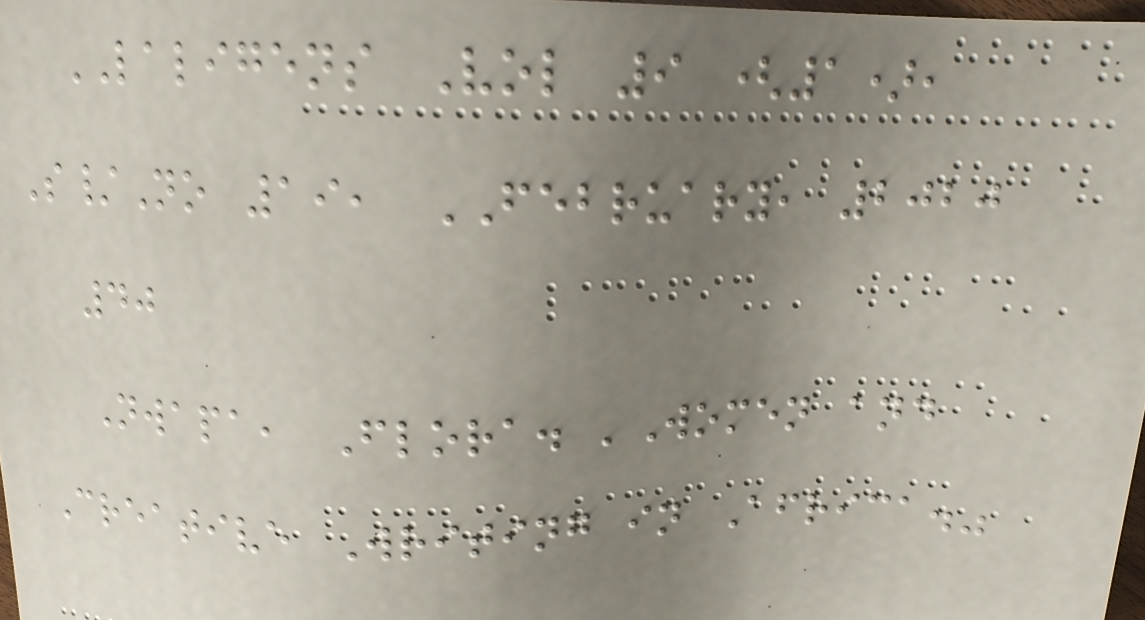LALIGENS Vol 9 (1),
S/No 19, FEBRUARY, 2020
40
Nwapa, Flora. 'Women and
Creative Writing in Africa."
